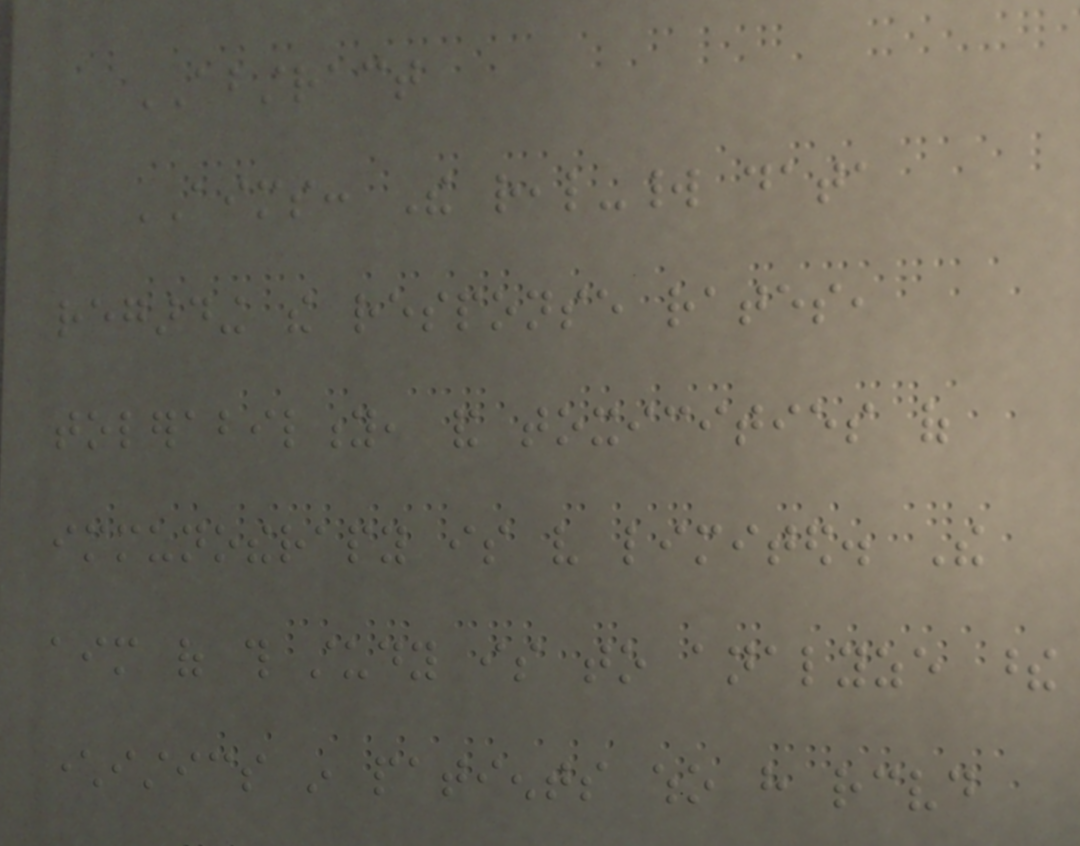ABSTRACT
AIMS: The real-world data
regarding the response rates,
tolerability, and toxicities of
immunotherapy is very limited. The
aim of this study is to analyze these
characteristics in patients who have received
